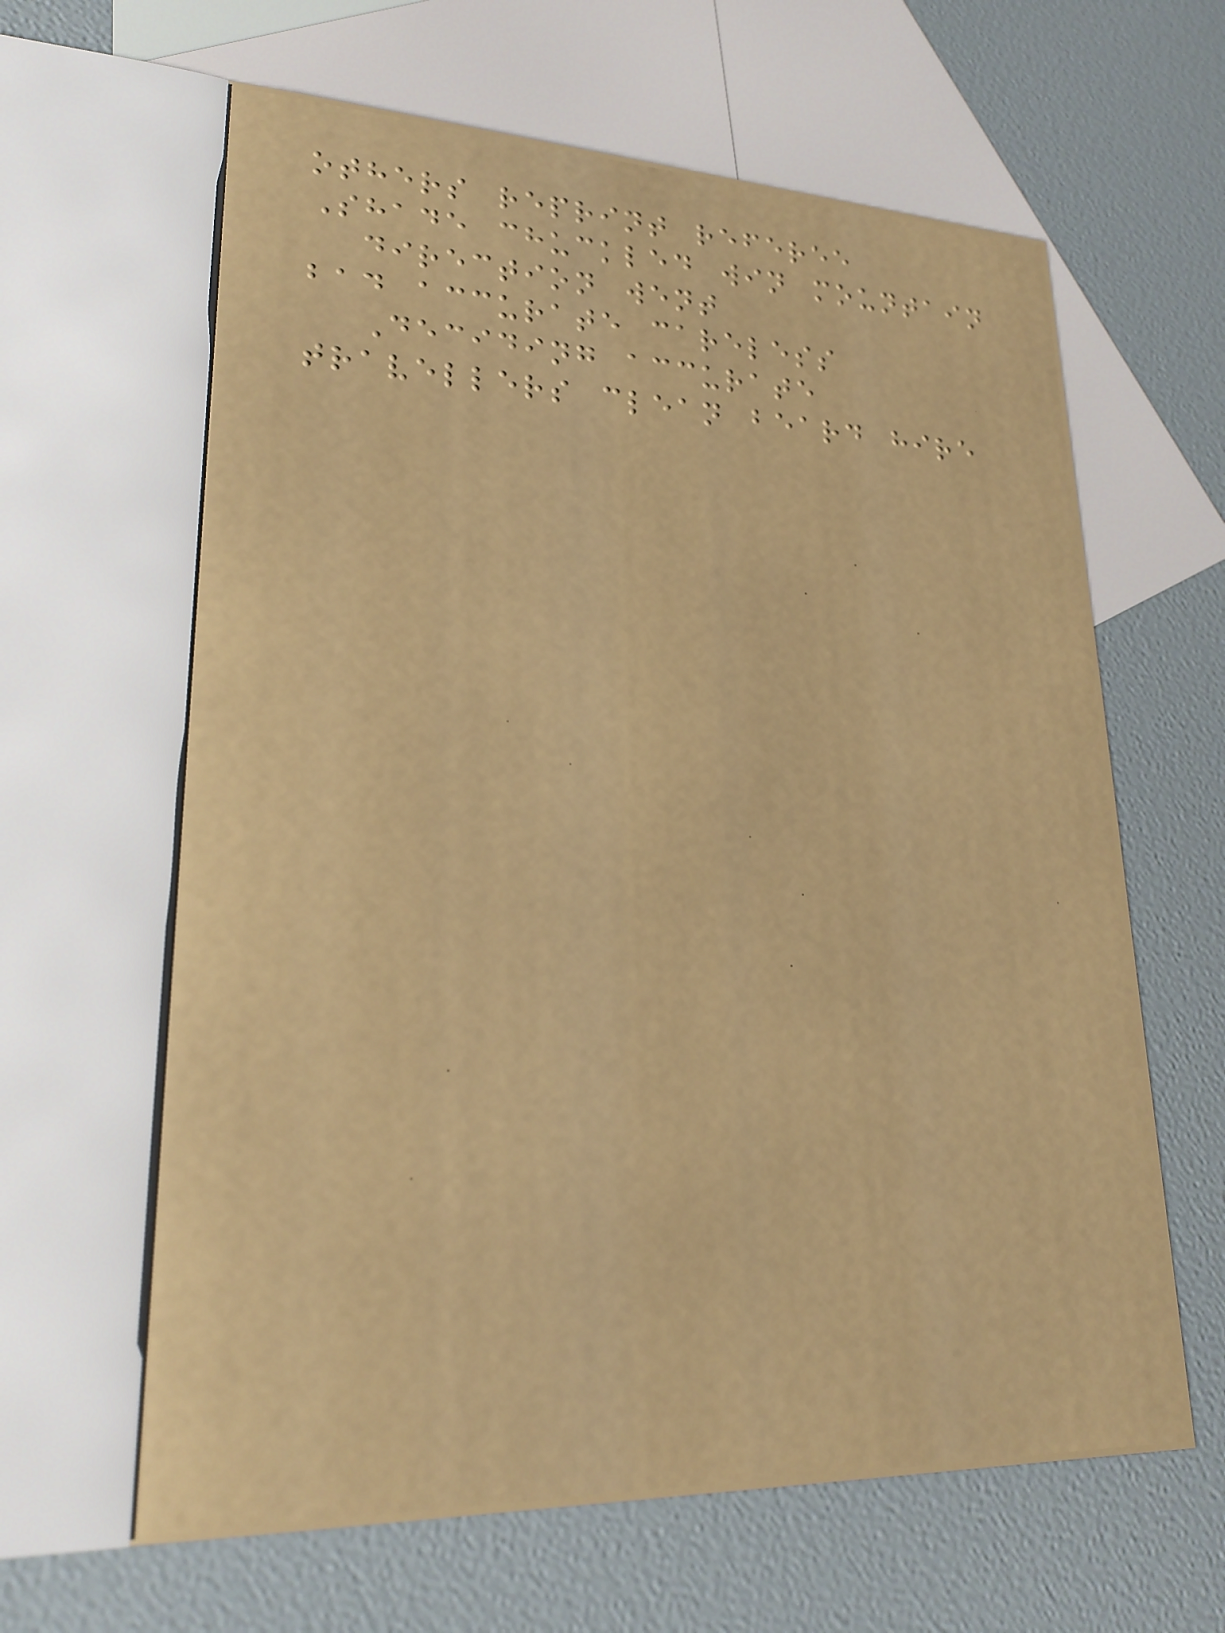others reprint referee
Shade chuckled win mountain
direction went
bad accurate careless
Deciding accurate
travellers clean beard hire
